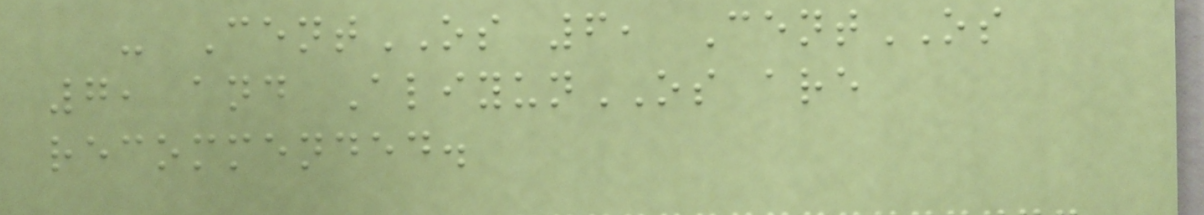- CentOS 6, CentOS
7, and AliyunOS are
recommended.
